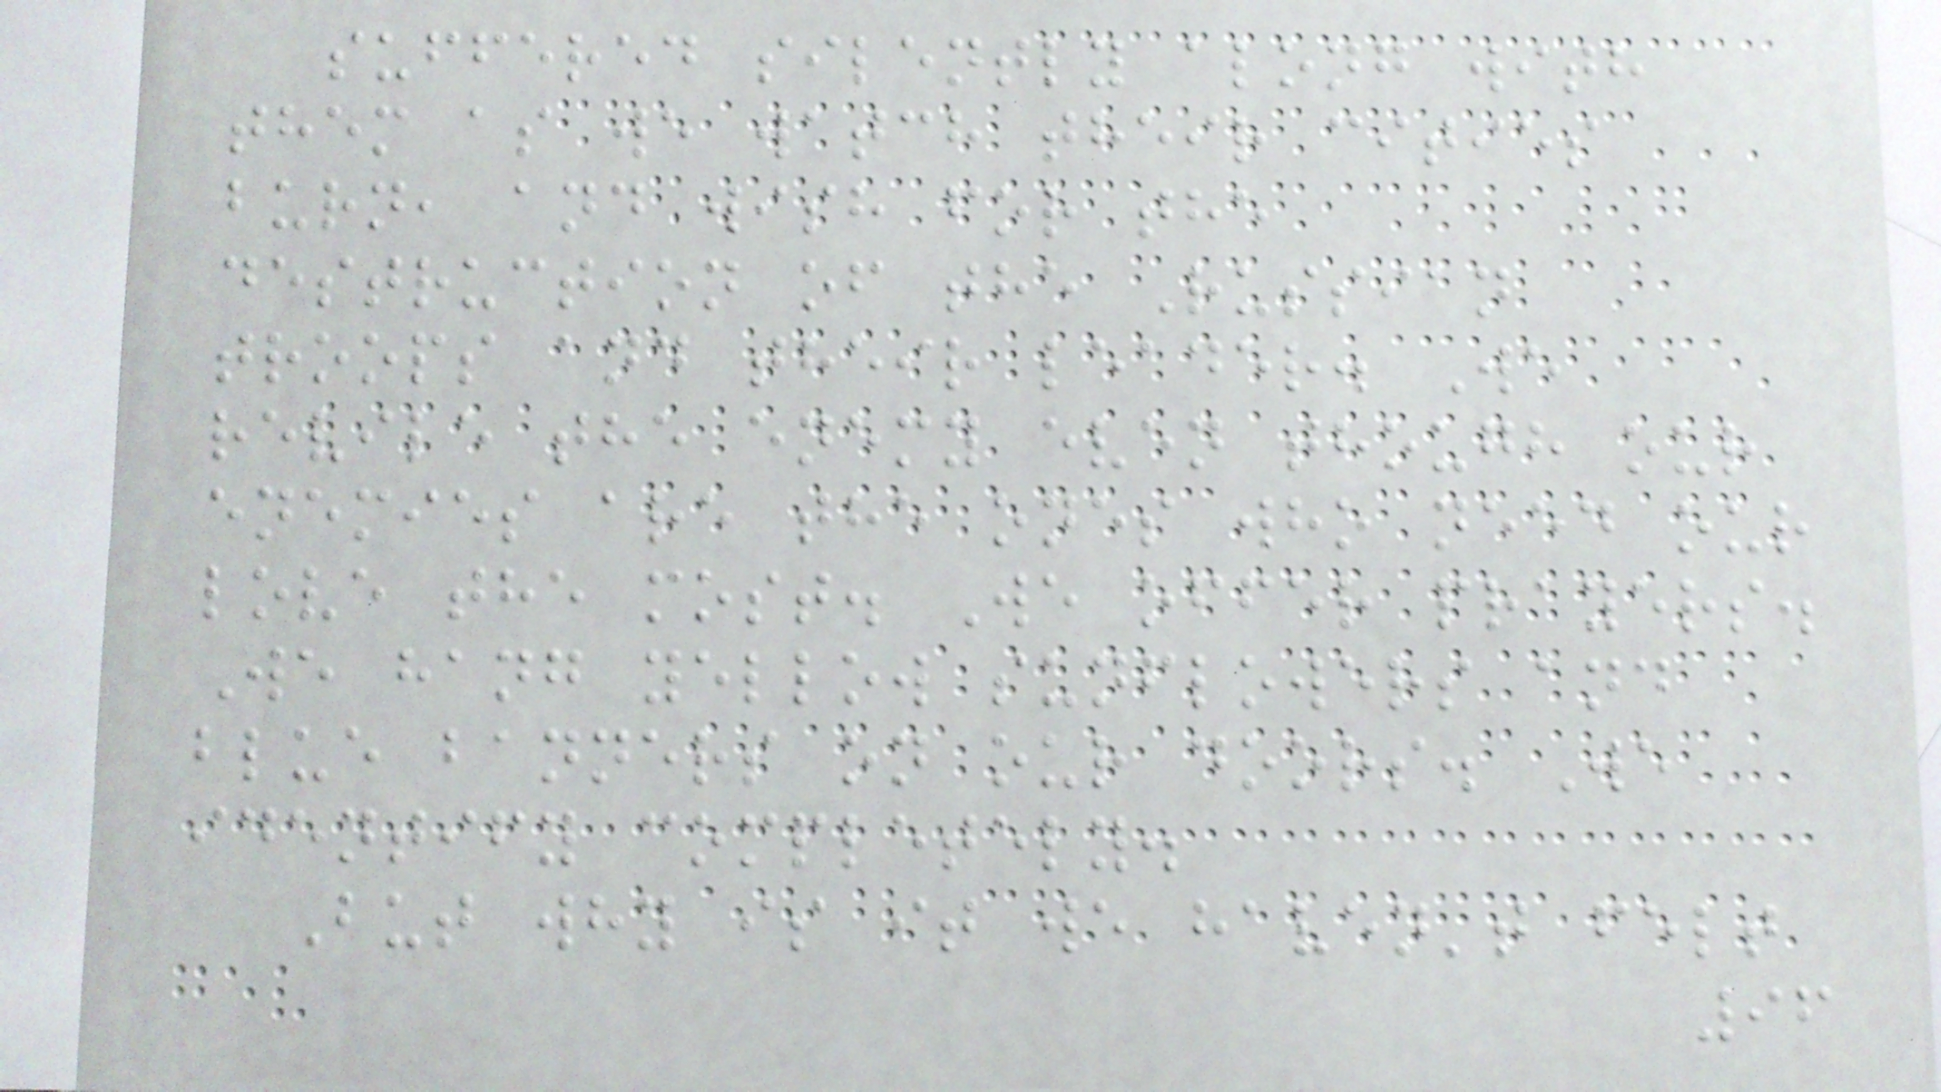suffered silently along with
them as we watch their cities
burn, and wish for the
destruction of the Russian
troops and their leader. We
revile the enemy even though our
enemies are the ones who need our
love the most. We offer prayers.
We hang yellow sunflowers and
blue banners on our doors. We
identify completely.
But why is it we haven't felt
96
